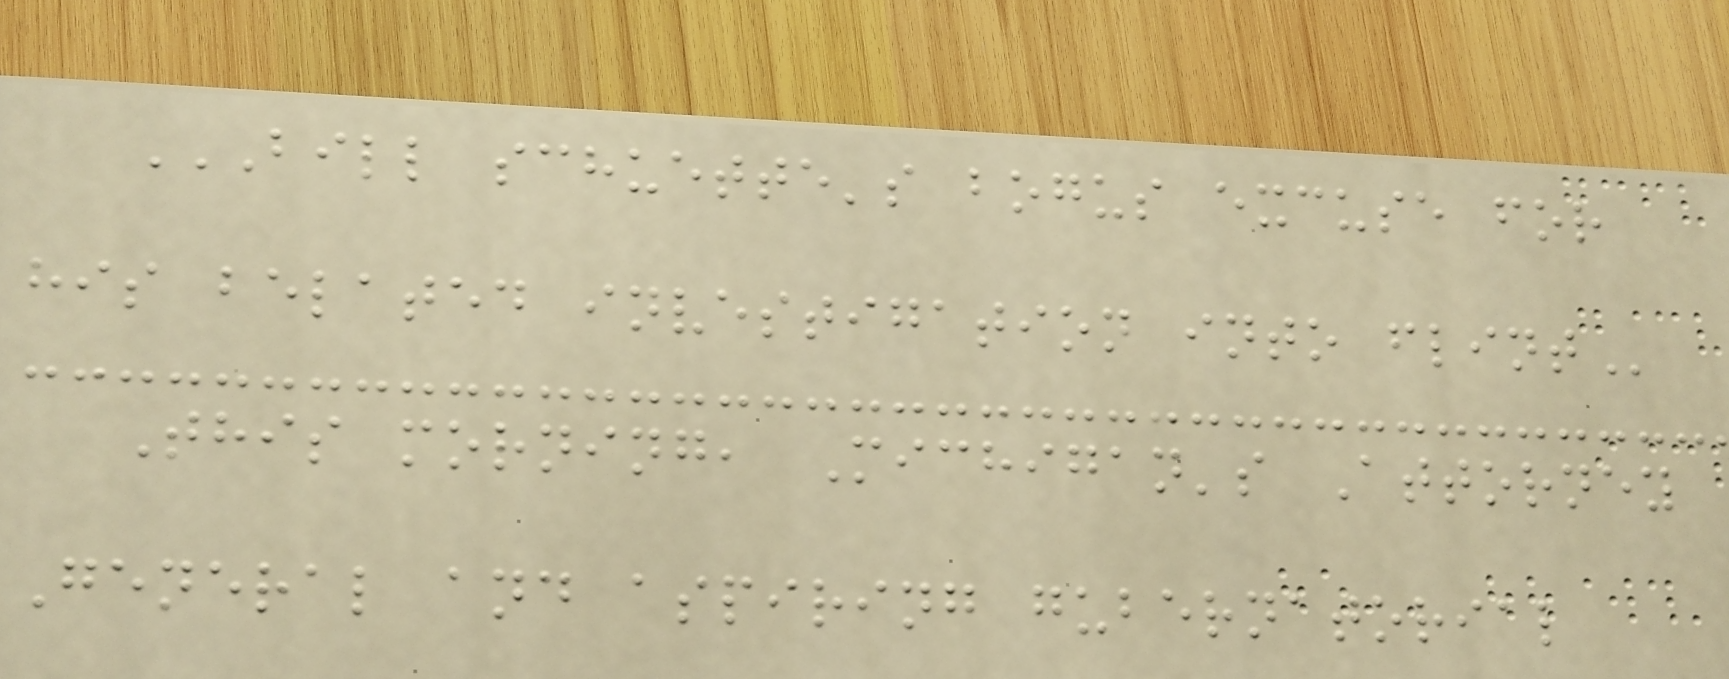BILL SCHUETTE'S BOGUS EXCUSE FOR
HIS BELATED INVESTIGATION INTO FLINT
This morning, Michigan's Attorney
General and aspiring gubernatorial
